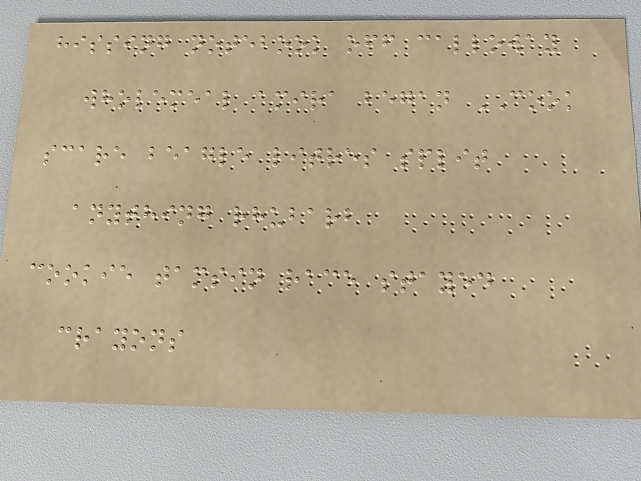hissing notebook off calloway
wholemeal amira began COOK
scare beagle litres split
anything rhubarb
cookie tamsin race stayed
crayons
